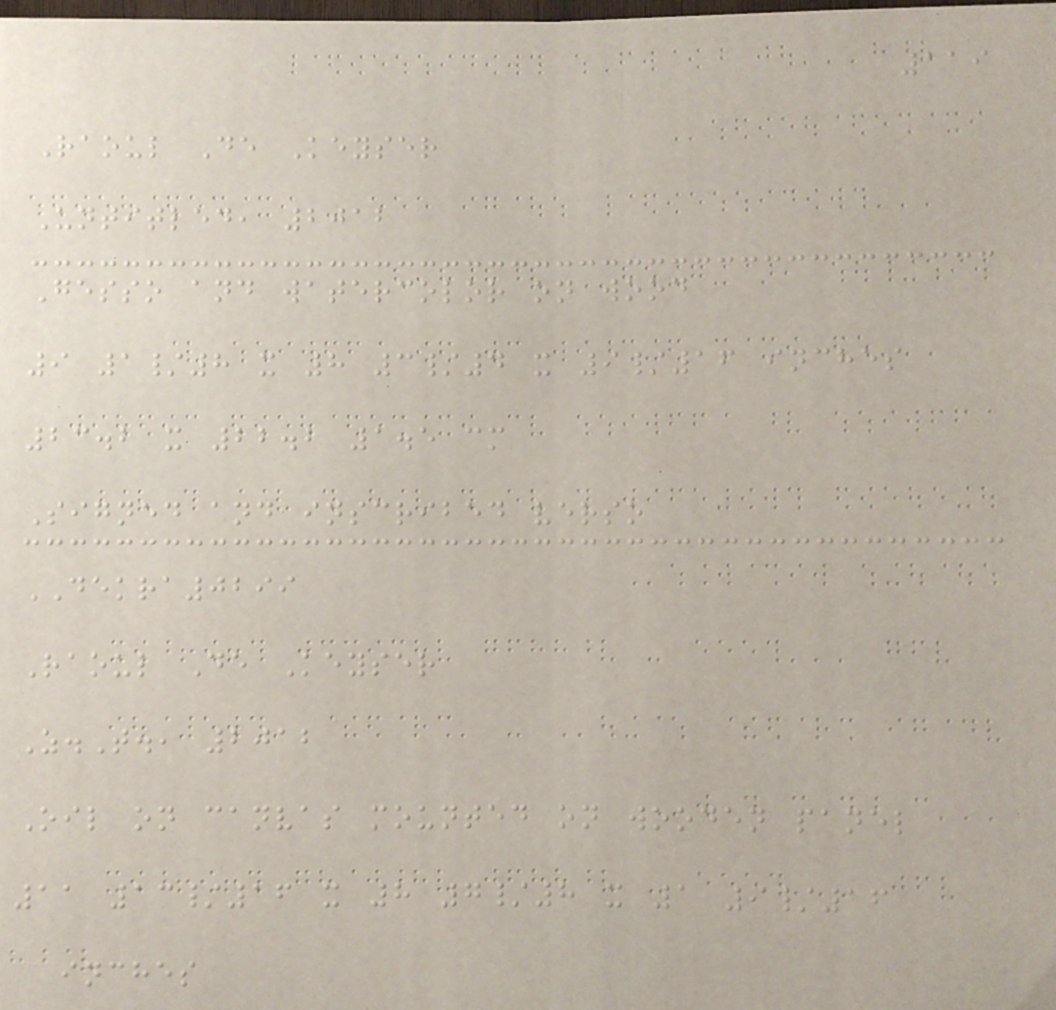119
Raoul De Keyser
Untitled, 2012
Gesso and watercolor on wood
9 1/8 x 8 3/4 x 9/16 inches
23.2 x 22.2 1.5 cm
Signed and inscribed verso
DEKRA0299
Raoul De Keyser
Z.T., 2012
Oil on canvas mounted on wooden panel
11 13/16 x 8 7/8 x 1 9/16
inches
